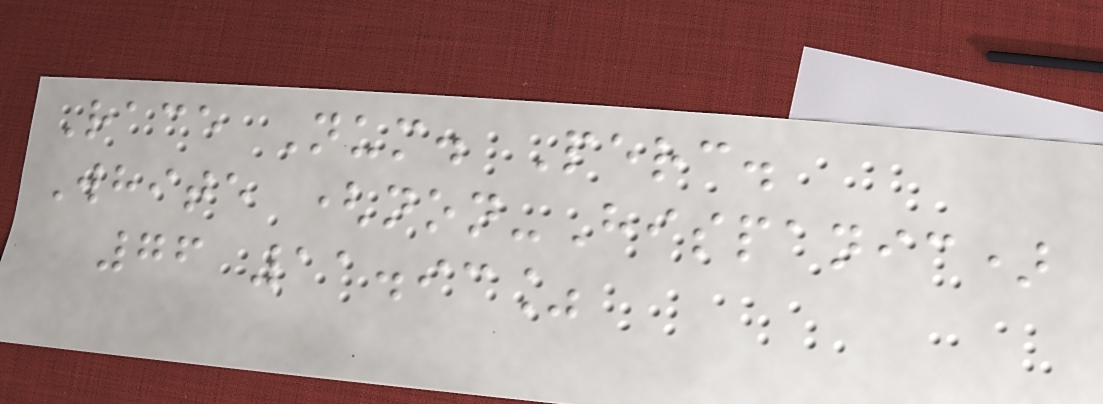Race Num. Perc.
White (non-Hispanic)
76 11.93%
